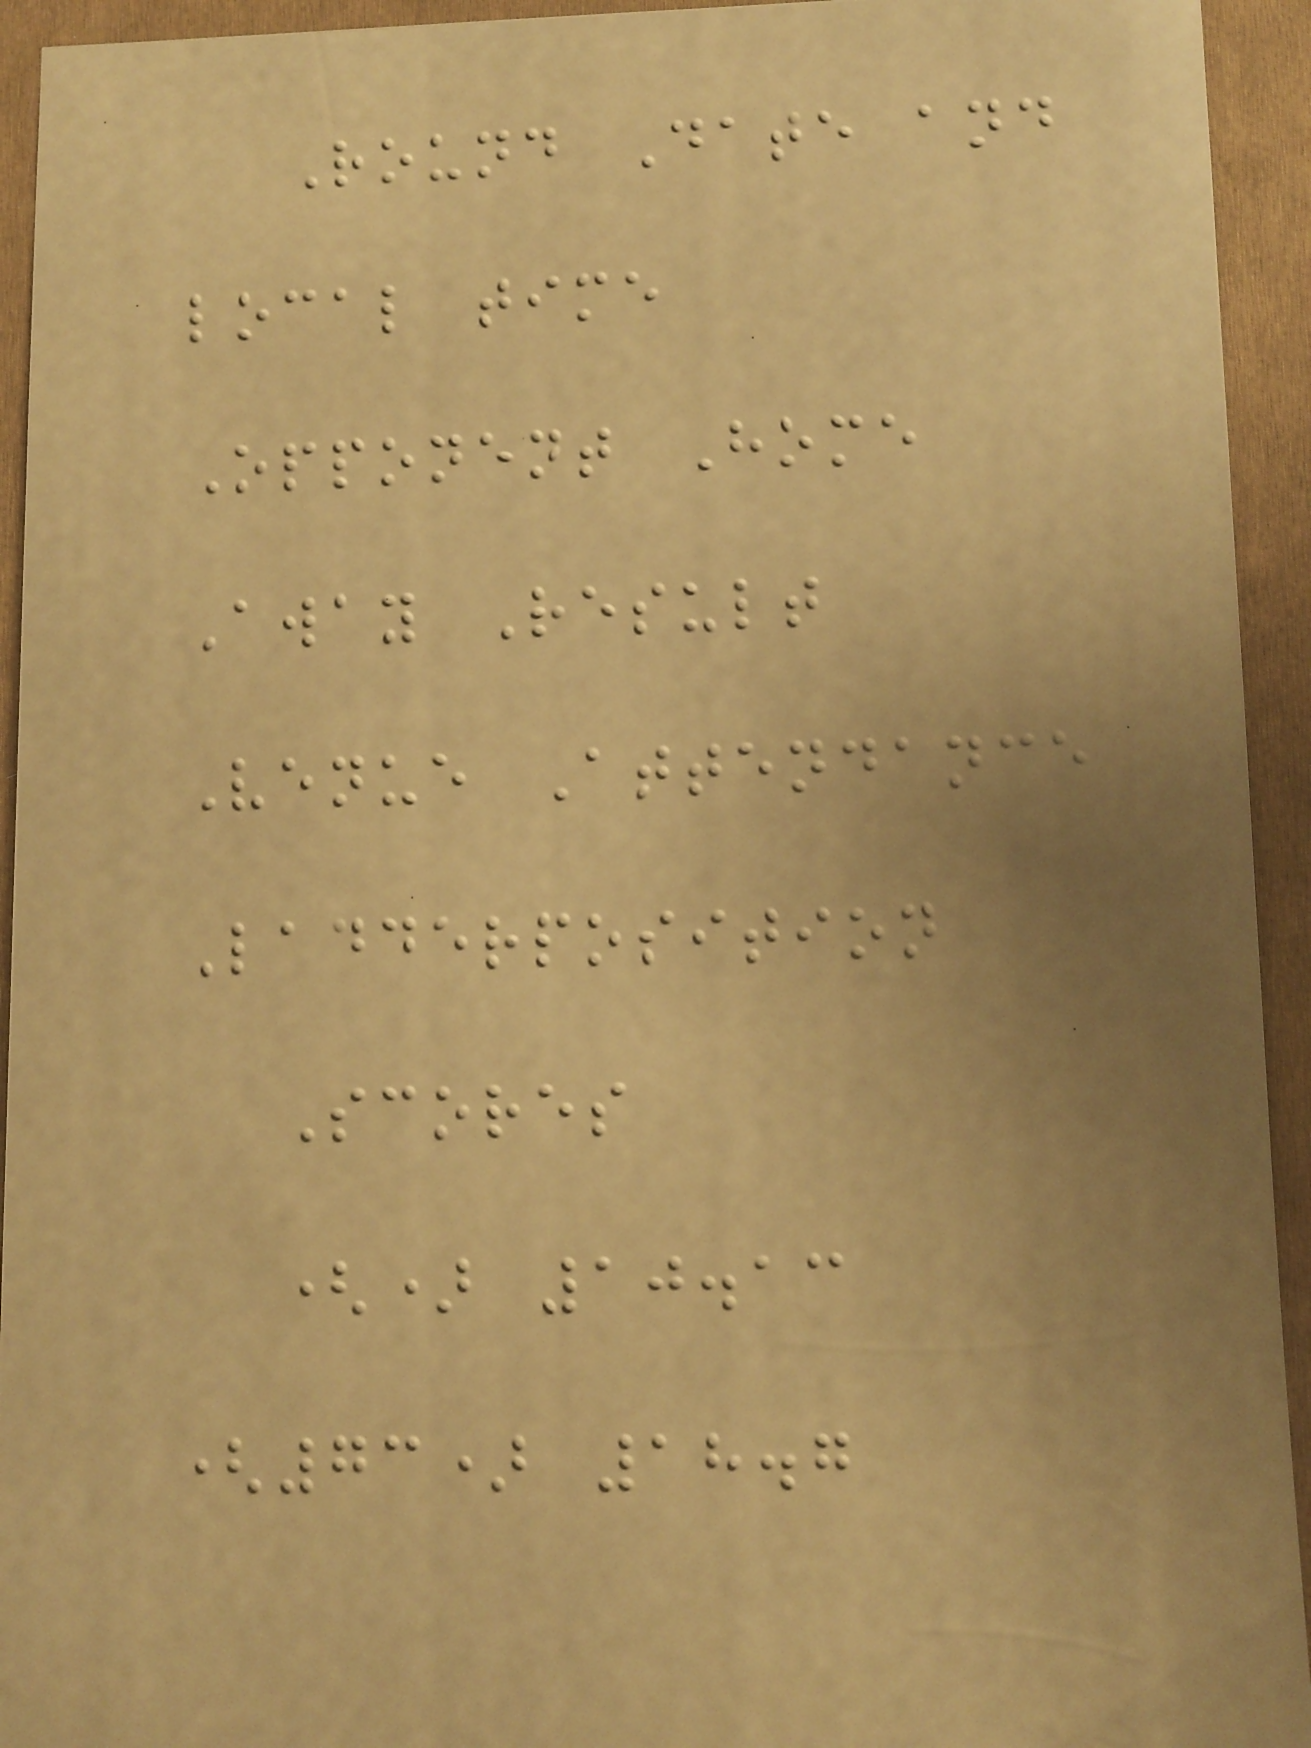Round Date and
local time
Opponent Home
Away Result
Venue Attendance
Ladderposition
Scores
() 10.13
(73) 18.7
